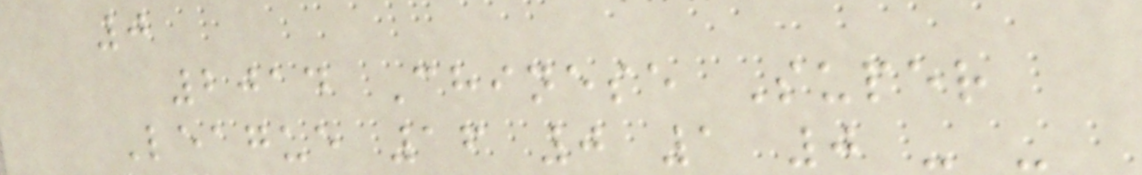0
2014 Chinese Super
League 16 0 1 0 - -
